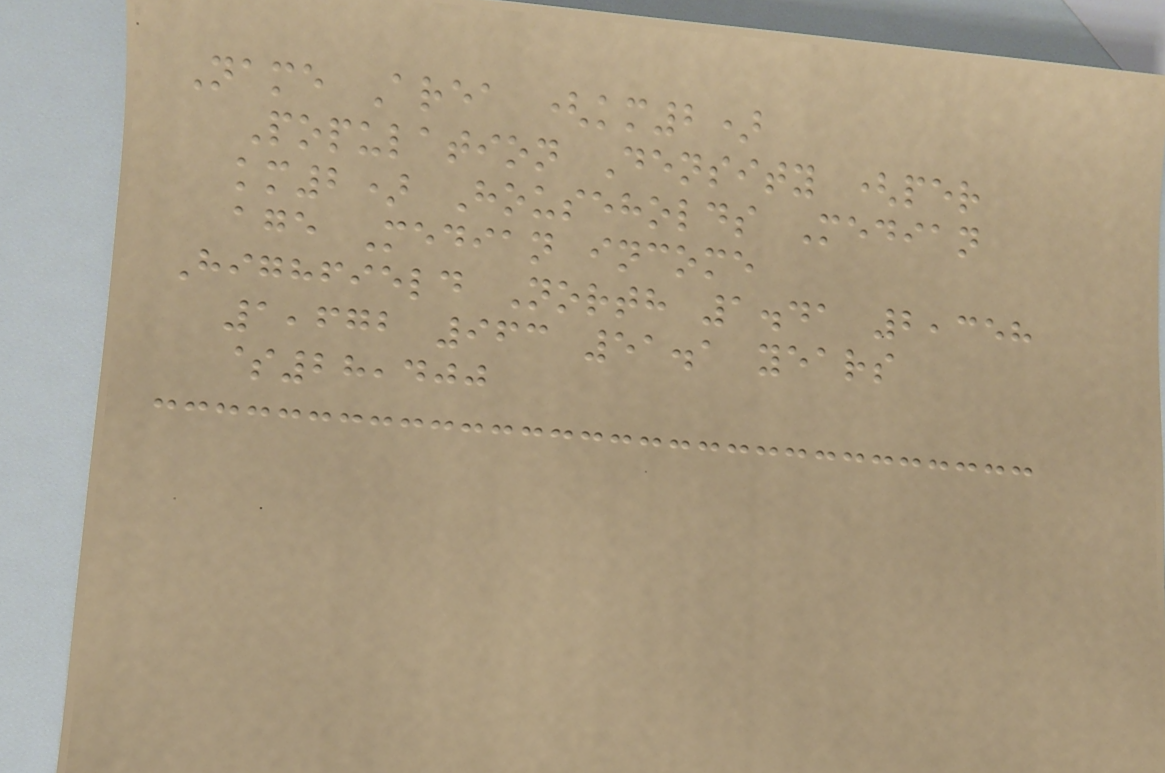Name Area (km2)
Population Density (per
km2) Households Median
age Median income
Highfield North 1.41 2,358
1,672 963 51.1 years
$28,400
